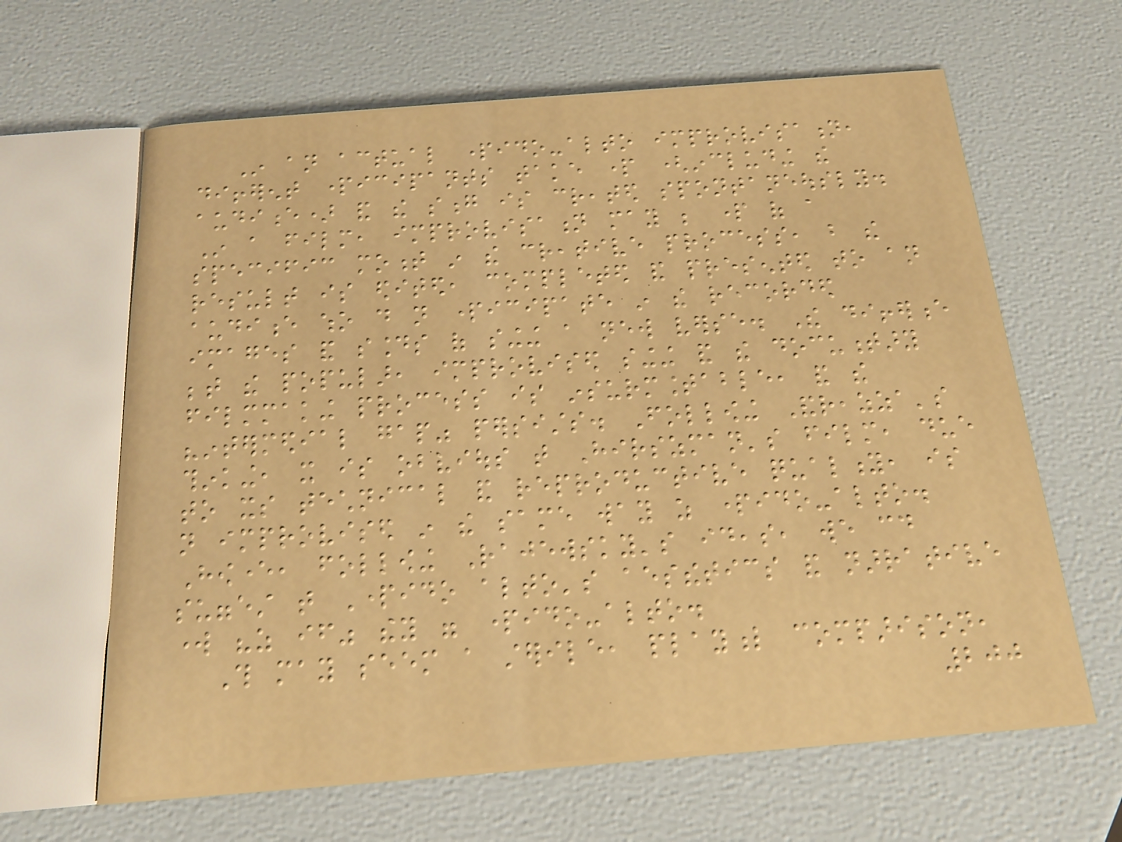In an actual partido-alto improvisation,
different participants take part (including the
audience) and the song is created spontaneously.
In a film, improvisation may be part of a
specific moment in the creative process, but the
result is edited, completed and presented to an
audience who do not participate in the recorded
images and sounds of singing a new verse. The difference
between the popular, improvised singing and the documentary
filmmaking process is insurmountable, and the
"intermedial gap" persists. Following Andreazza's
thinking, it is obvious that Hirszman's film, due
to its technical and reproductive quality, is
not improvised in the same way as partido-alto.
However, following Rajewsky's ideas, we could
suggest that Partido alto's aesthetics and narrative
work "as if" they were partido-alto.
This may seem a sterile, playful comparison,
200
